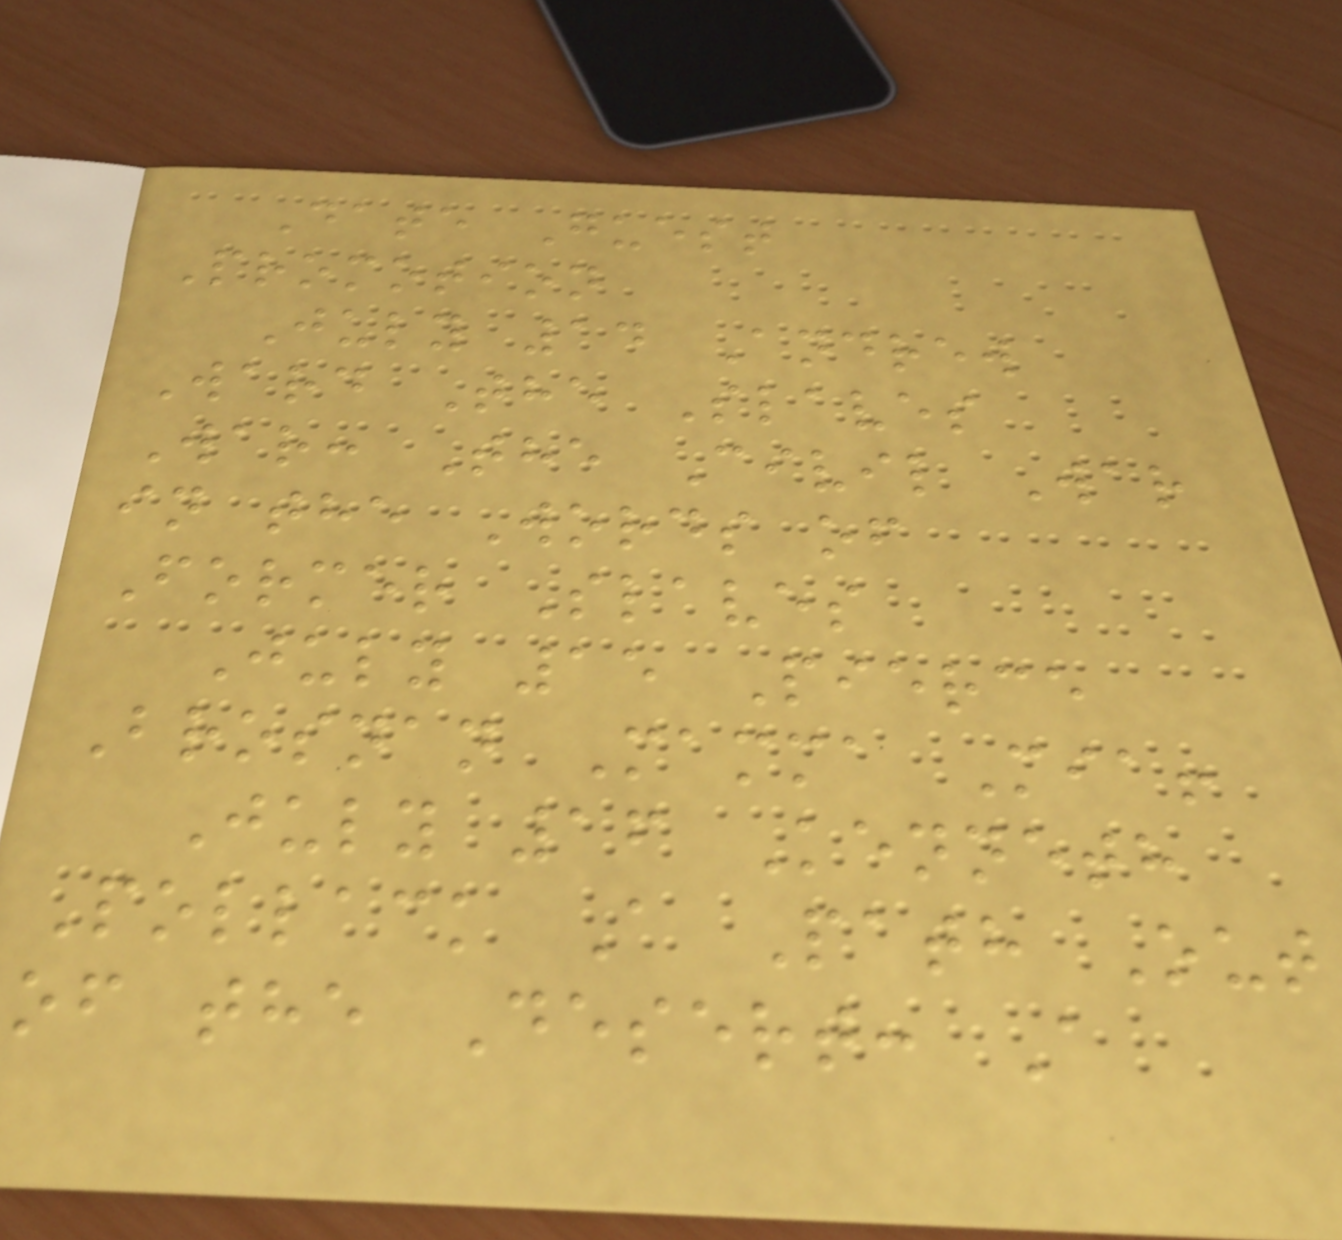Date Guest
Promotion
July 14 Andrew
Ward The Slaves
War: The Civil War
in the Words of
Former Slaves
July 15 Pierce
Brosnan Mamma Mia!
July 16 Kenneth
Pollack A Path Out
of the Desert: A
